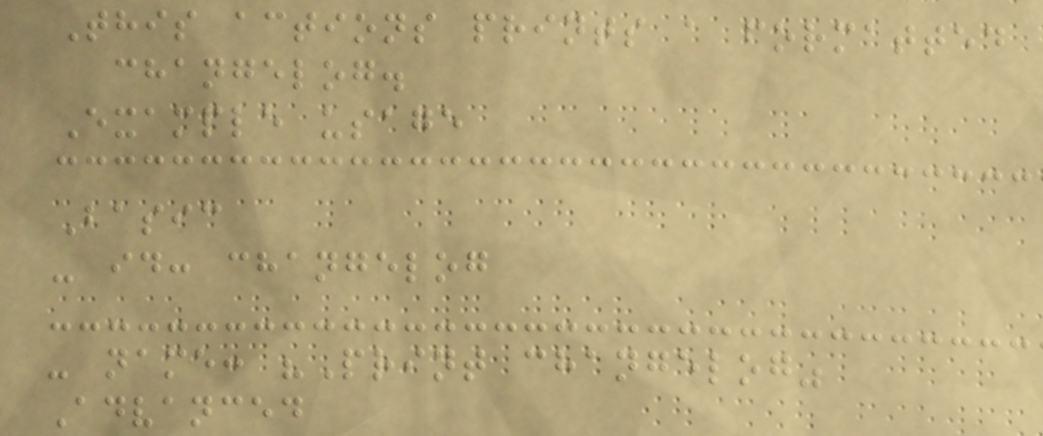This actions prints a formatted
changelog.
Example usage
Basic
- id: changelog
- name: "Print changelog"
Advanced
